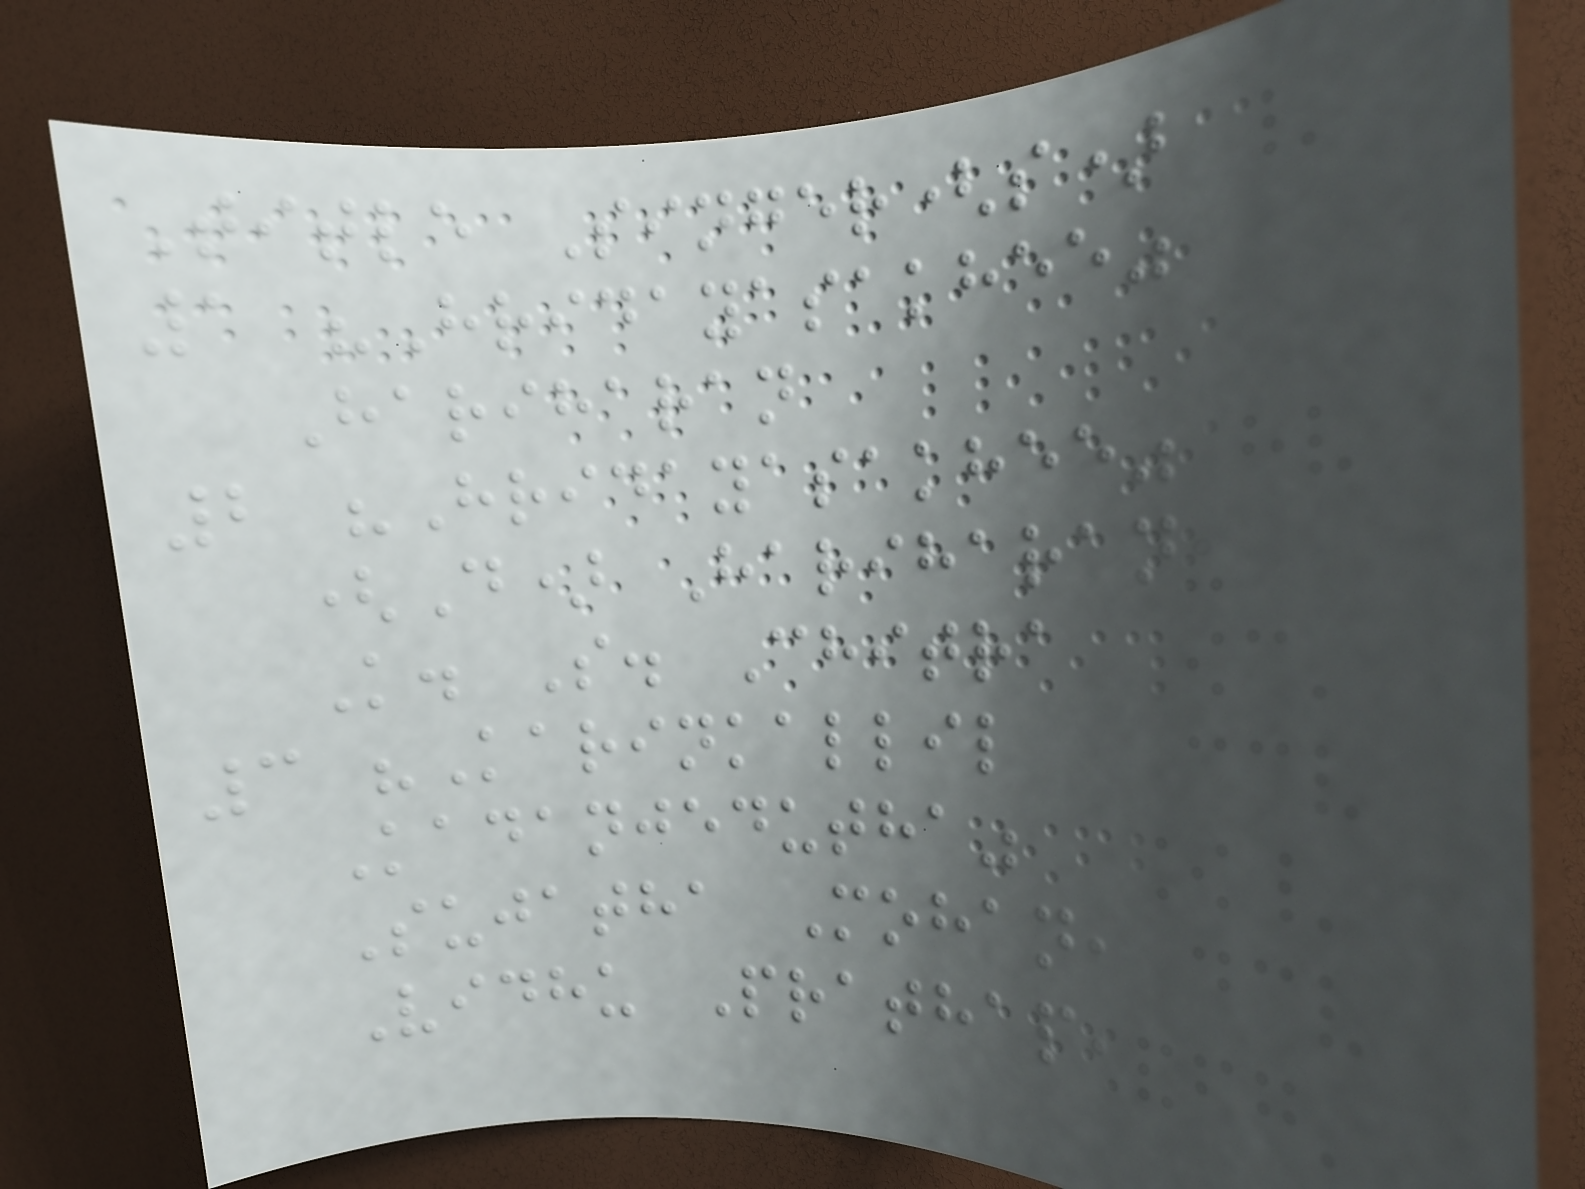Title Singer(s)
1 "Hridayasakhee"
Hariharan
2 "Hridayasakhee"
(D) Hariharan,
K. S. Chitra
3 "Karinkallil
Kadanjedutha"
Sujatha Mohan,
Vidhu Prathap,
